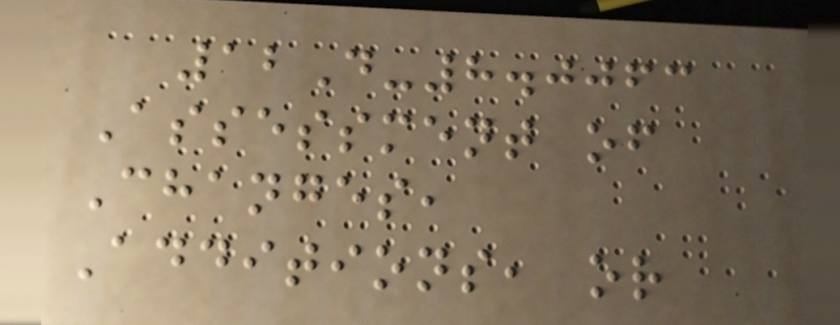12D-8.0063
Assessment of
Changes,
Additions, or
